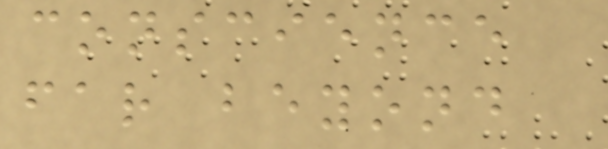conscience
far beyond
